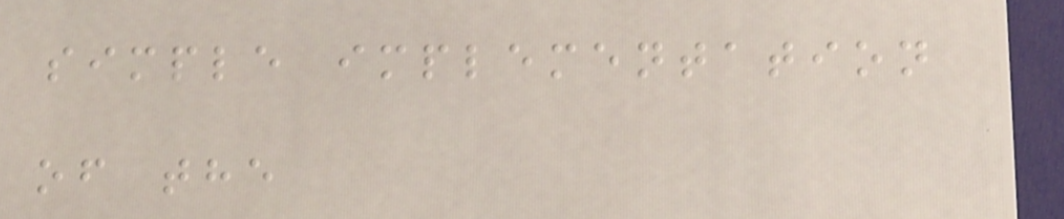simple implementation
of the
